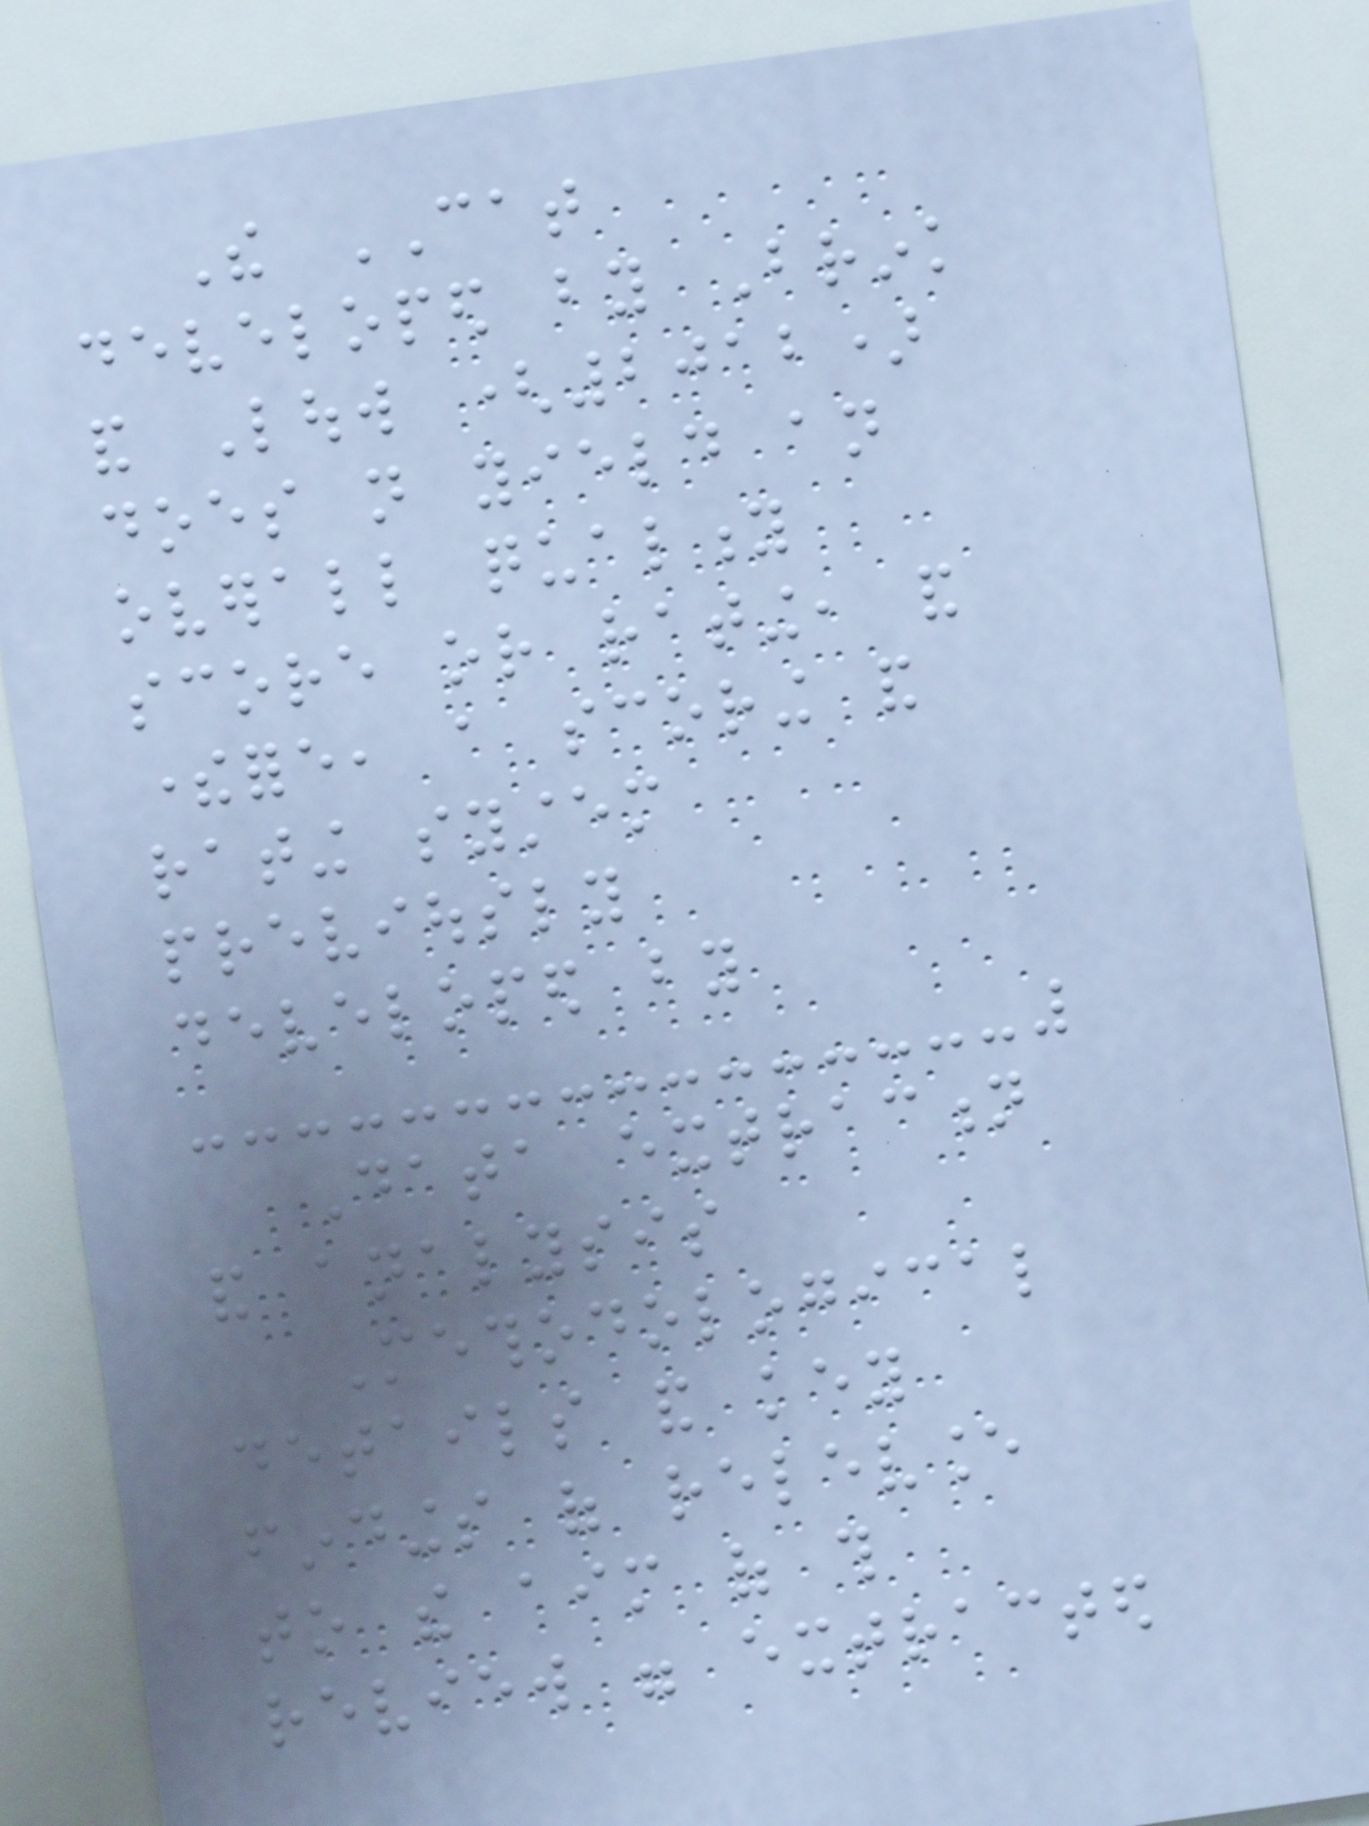The CAT
developed by Brink
and Louw (2012)
does not yield an
overall quality
score or rating, and
therefore, a scoring and
rating system
previously
developed by
Data extraction
and analysis
Methodological
details and key
findings of relevance
to the aim of this
review were extracted
